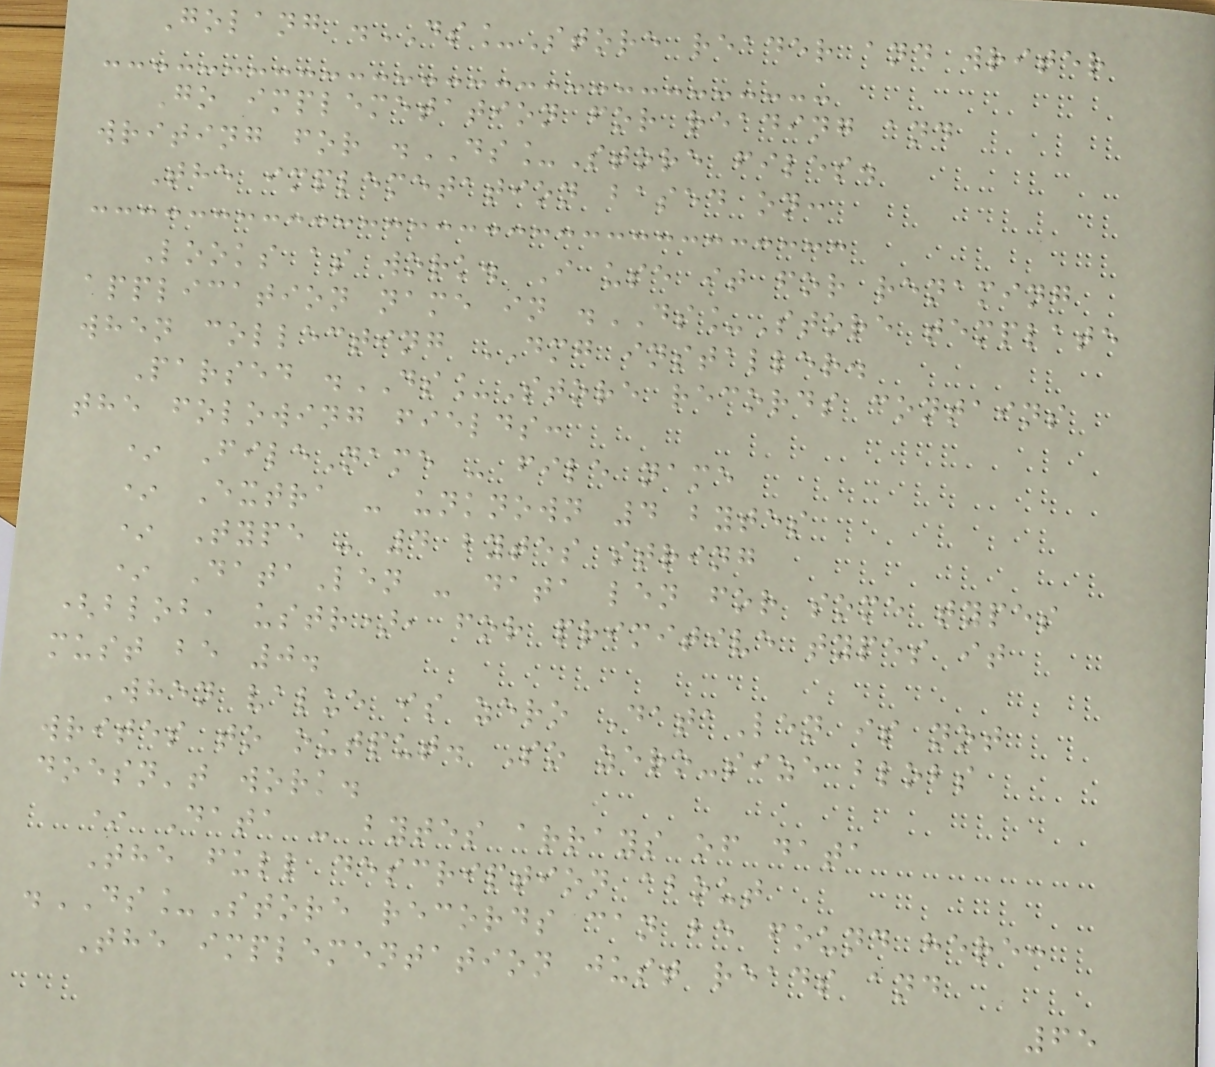Golang .DS_Store reader and writer
Go implemetation for reading and
writing for .DS_Store files.
The implemetation based on:
Looks as work. I use it for renaming
application name in .DS_Store template
when collecting DMG installer.
Parsed .DS_Store records contains
the folowing fields:
* FileName - file name
* Extra - unknown 4 bytes
* Type - 4 bytes string
* DataLen - data len for some types
(blob, ustr), for primitive types it
must be 0.
When value is zero DataLen is not
writes to output. So zero-size blobs
doesn't work.
* Data - bytes arrays of data
The full description about
.DS_Store records can be found here:
The implementation just reads and
65
